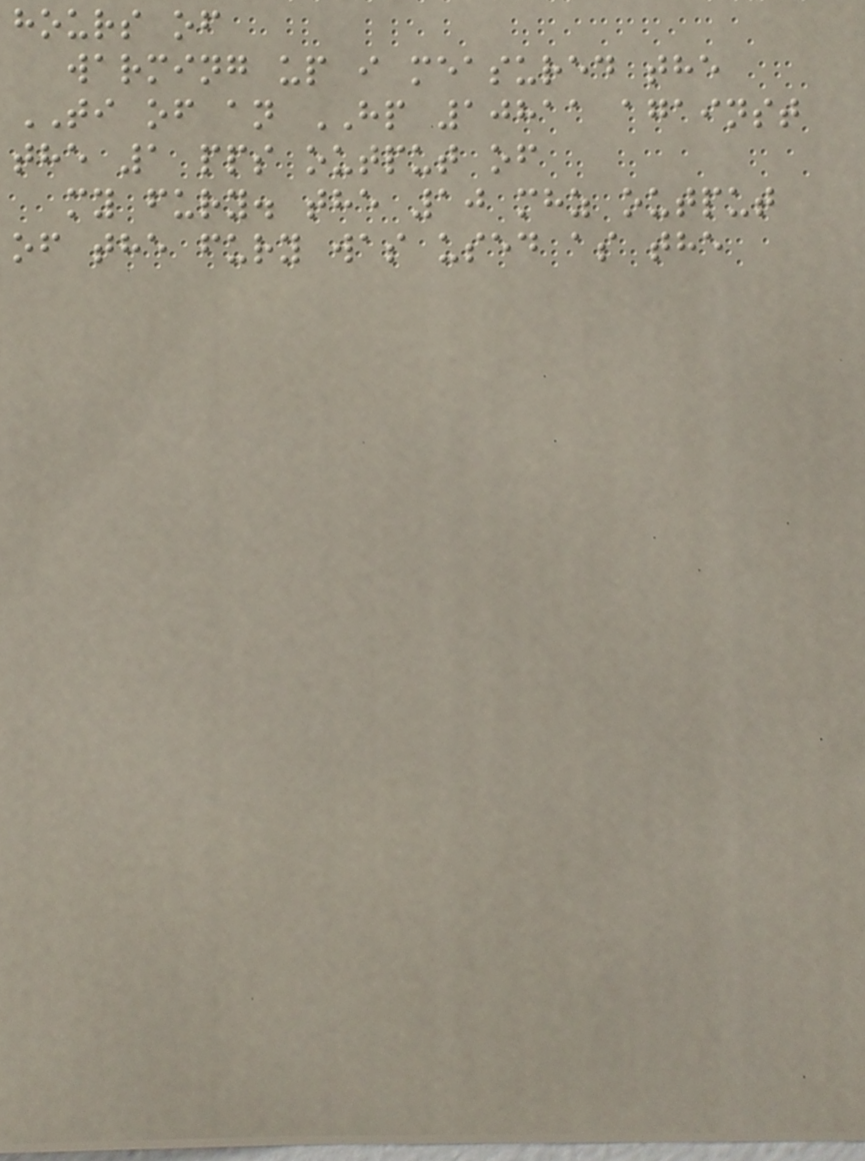hours of
warming up i measured the
TI of an HP 10811 against
the 1 pps output of
my fury. the 10 mhz output
of the fury was used as the
